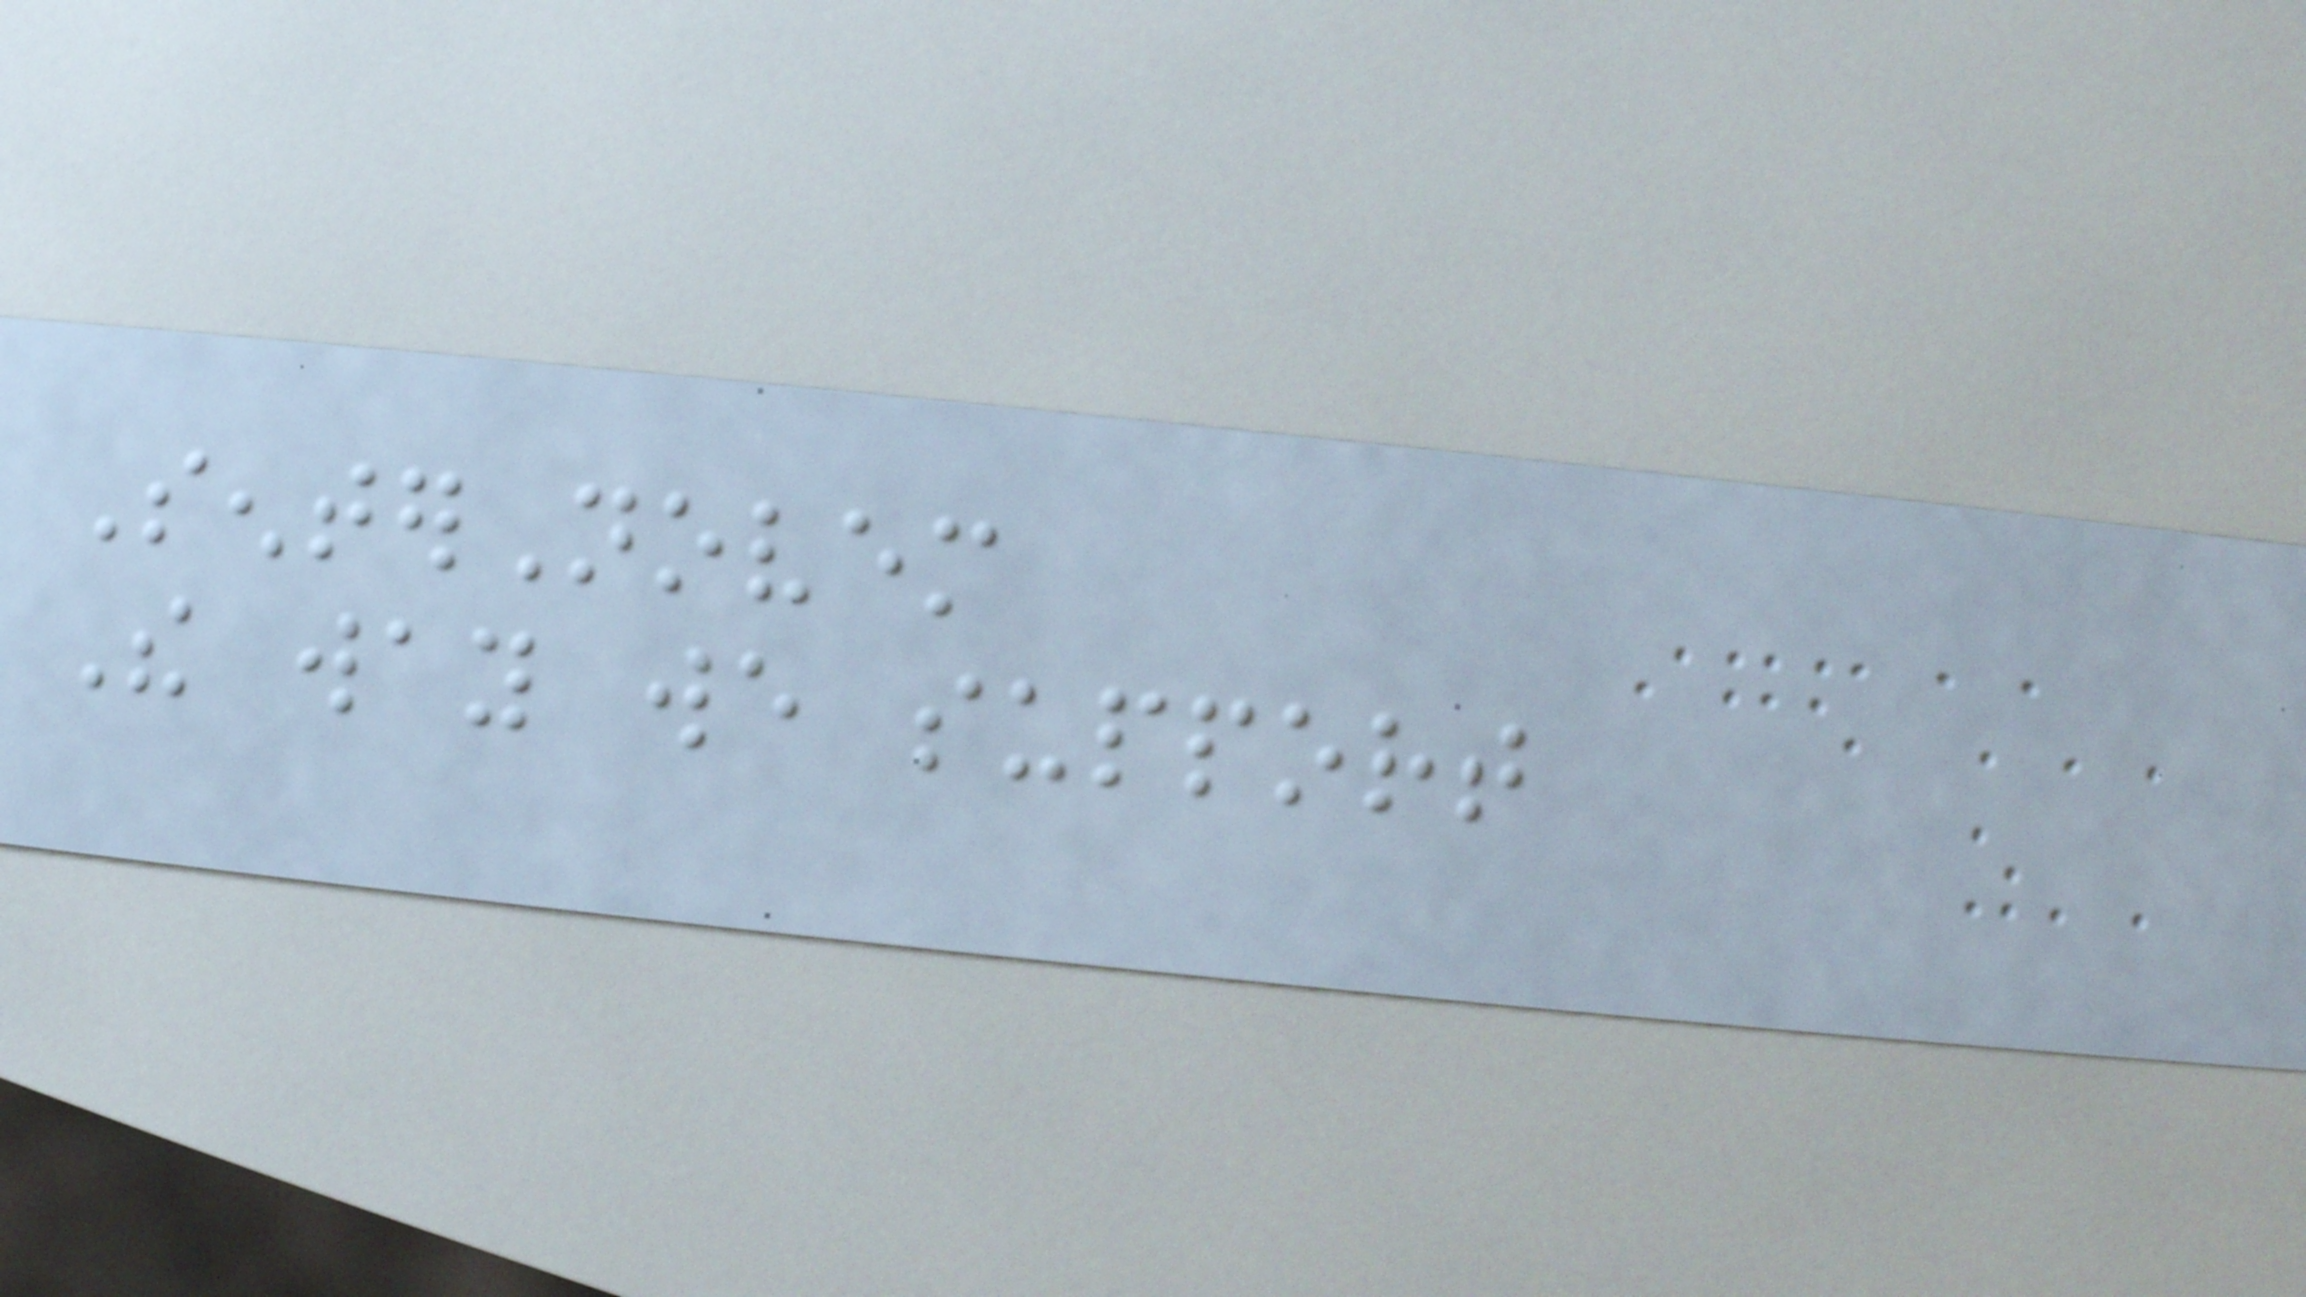SenterNovem
The way we support
